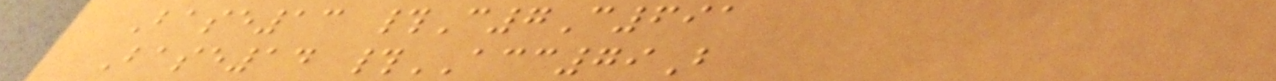Base13 #C7C691
Base14 #ACC79B
